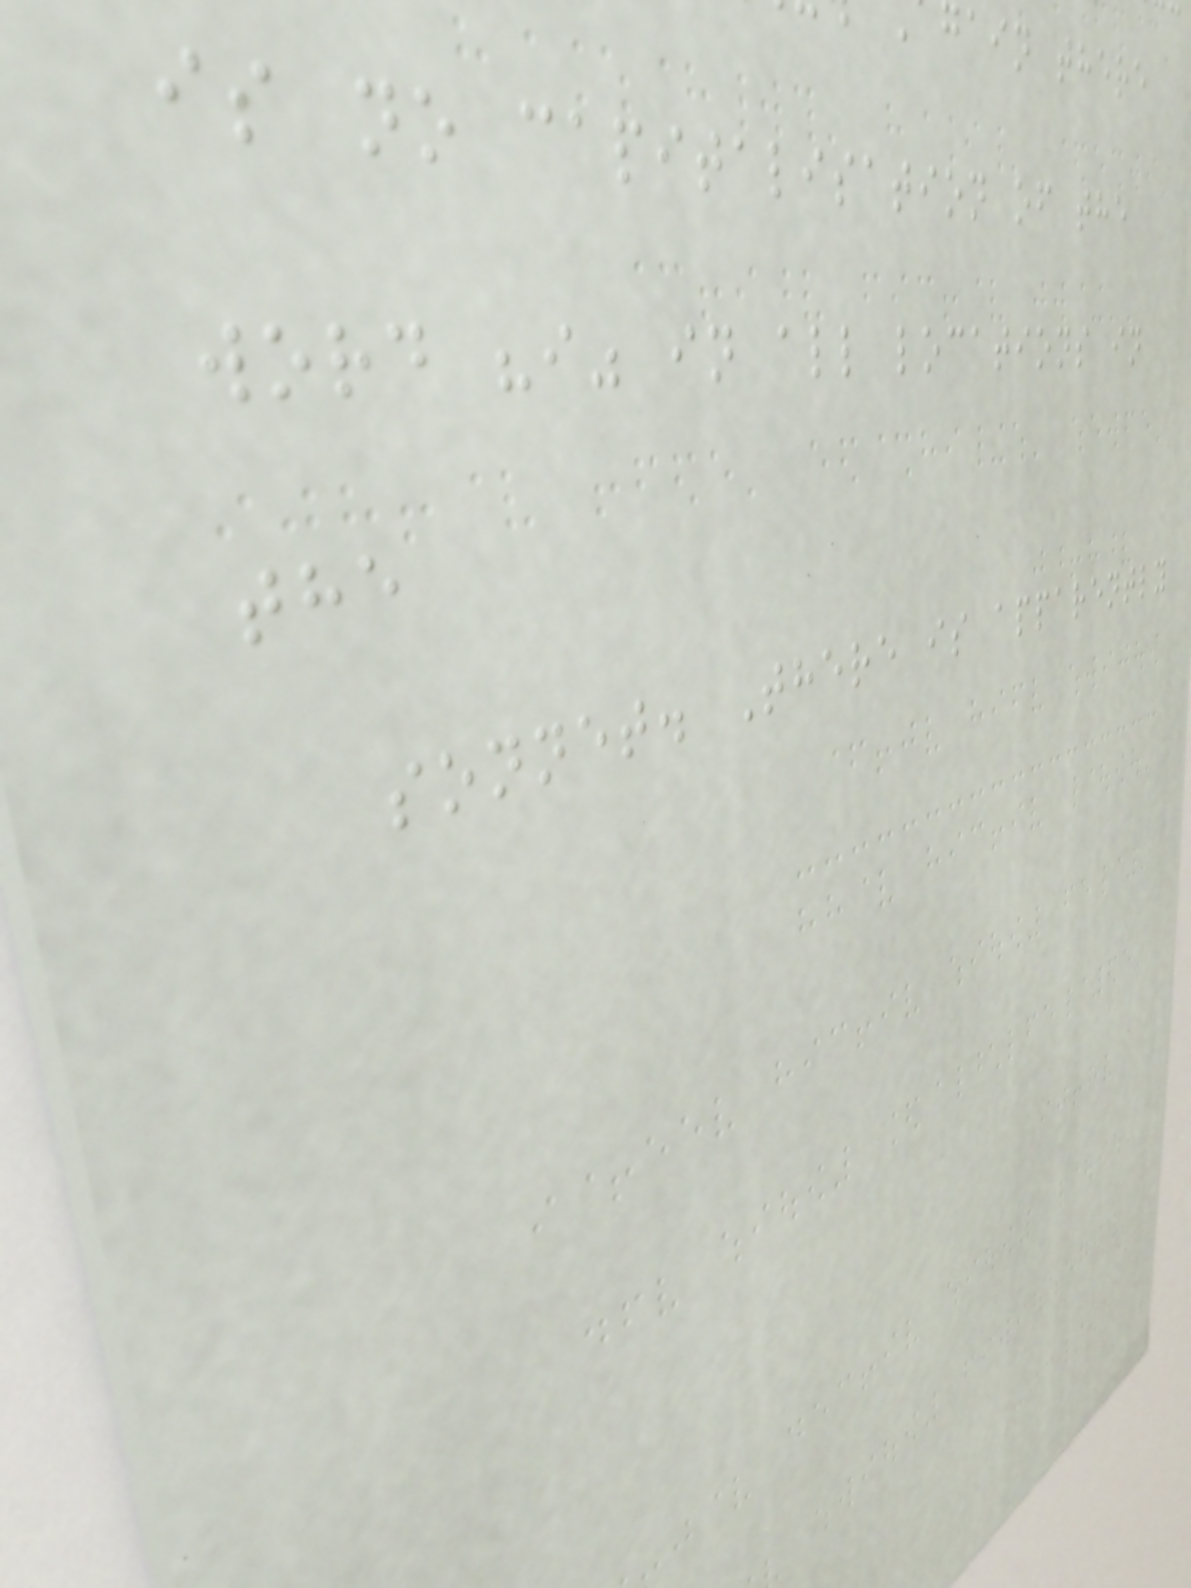gain there
is no capitalisation of the
word "i" in all locations in
the
sonnet. There is apparently
